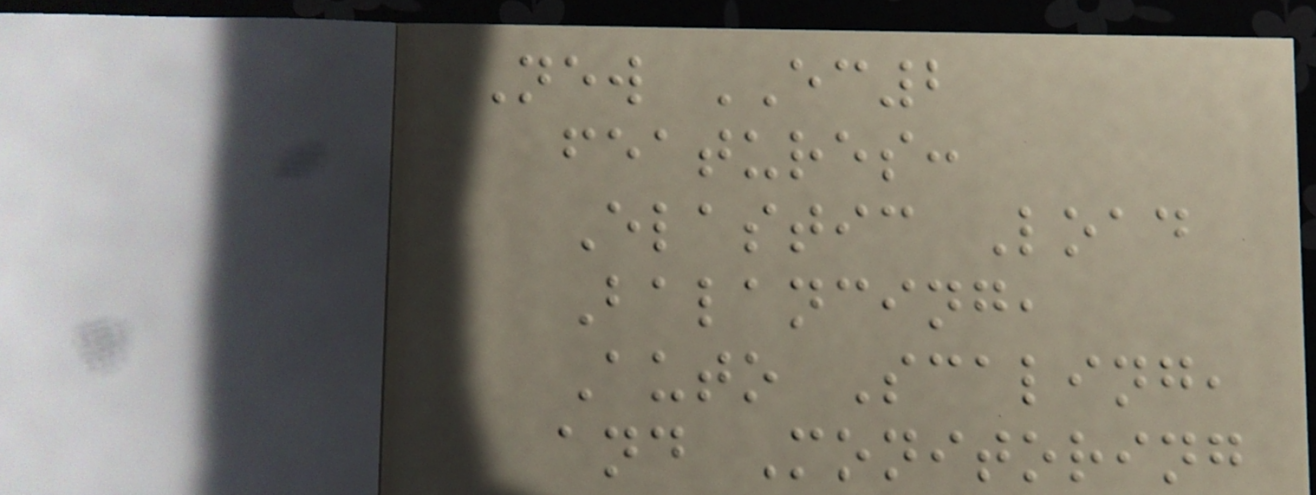New EC2
features:
Elastic Load
Balancing,
Auto Scaling,
and Monitoring
